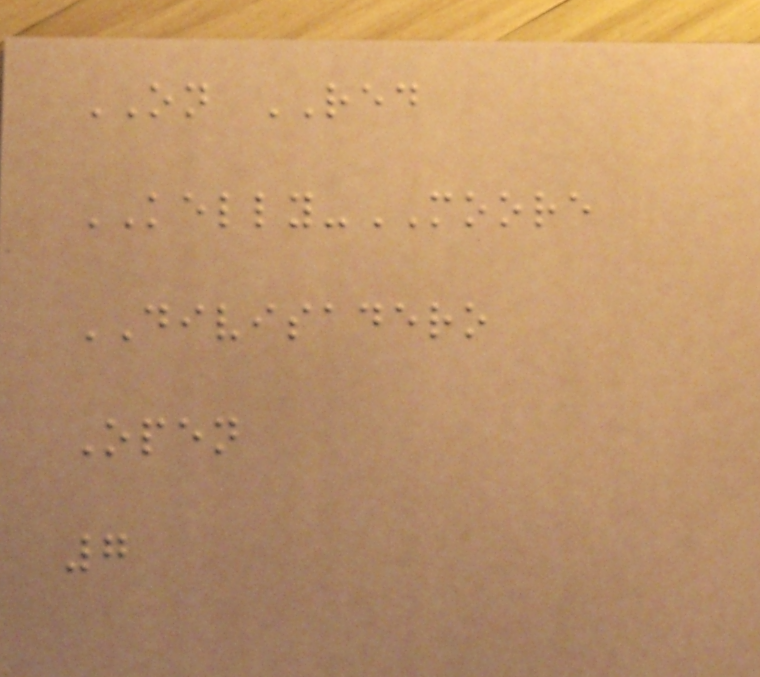ON RED
KELLY-MOORE
DIVISADERO
Open
7
